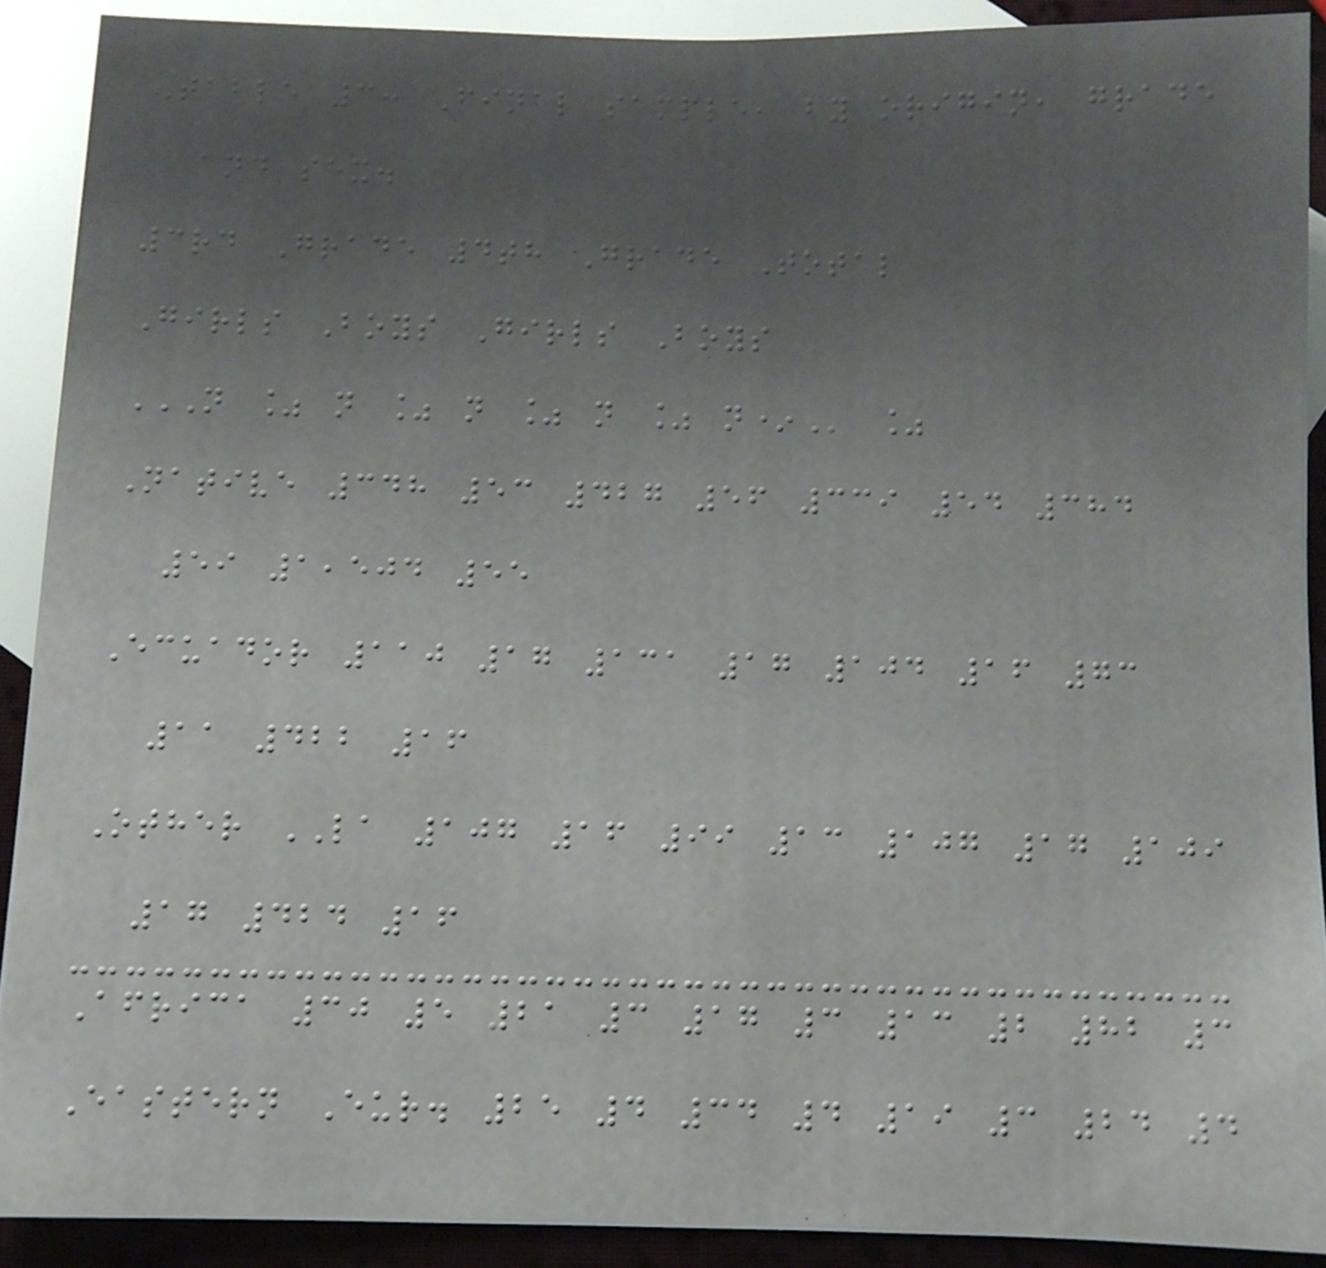Table 3: Final sample, by origin, grade
and sex.
3rd Grade 4th Grade Total
Girls Boys Girls Boys
N % N % N % N % N* %
Native 348 53 427 56 339 54 384
59 1,504 55
Ecuador 110 17 131 17 104 16 73
11 422 16
Other LA 107 16 99 13 107 17 109
17 424 16
Africa 30 5 21 3 17 3 13 2 82 3
Eastern Eur. 25 4 34 4 19 3 24 4
